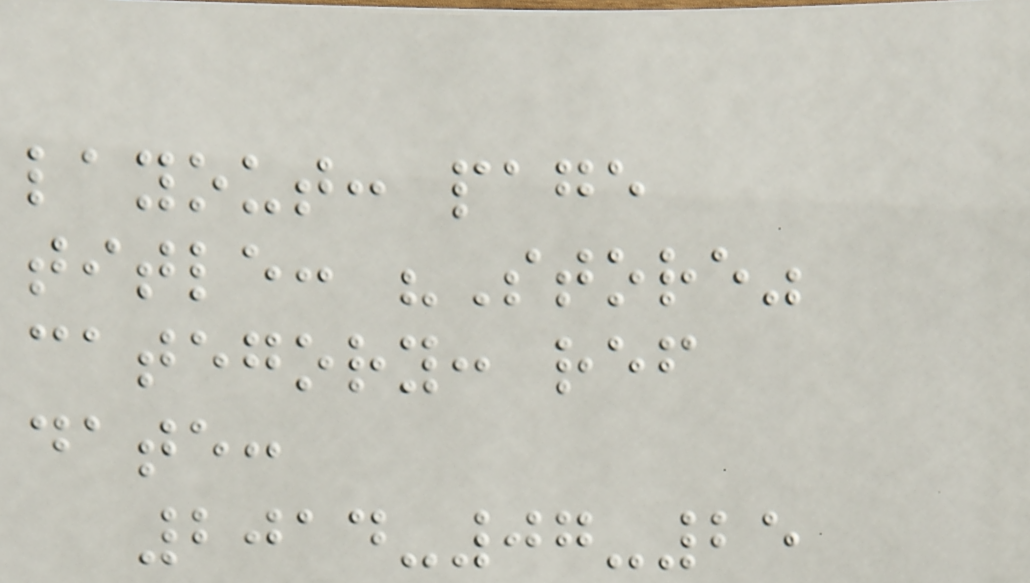layout: page
title: "Store"
category: ref
date:
2014-07-25
